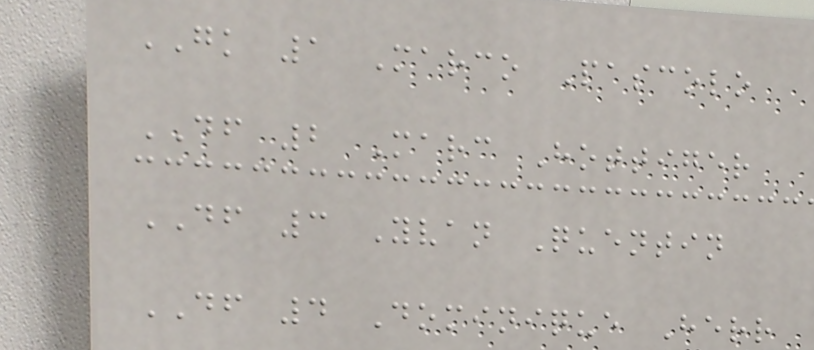GK 1 Marco Pascolo
DF 2 Marc Hottiger
DF 3 Yvan Quentin
DF 4 Dominique Herr
